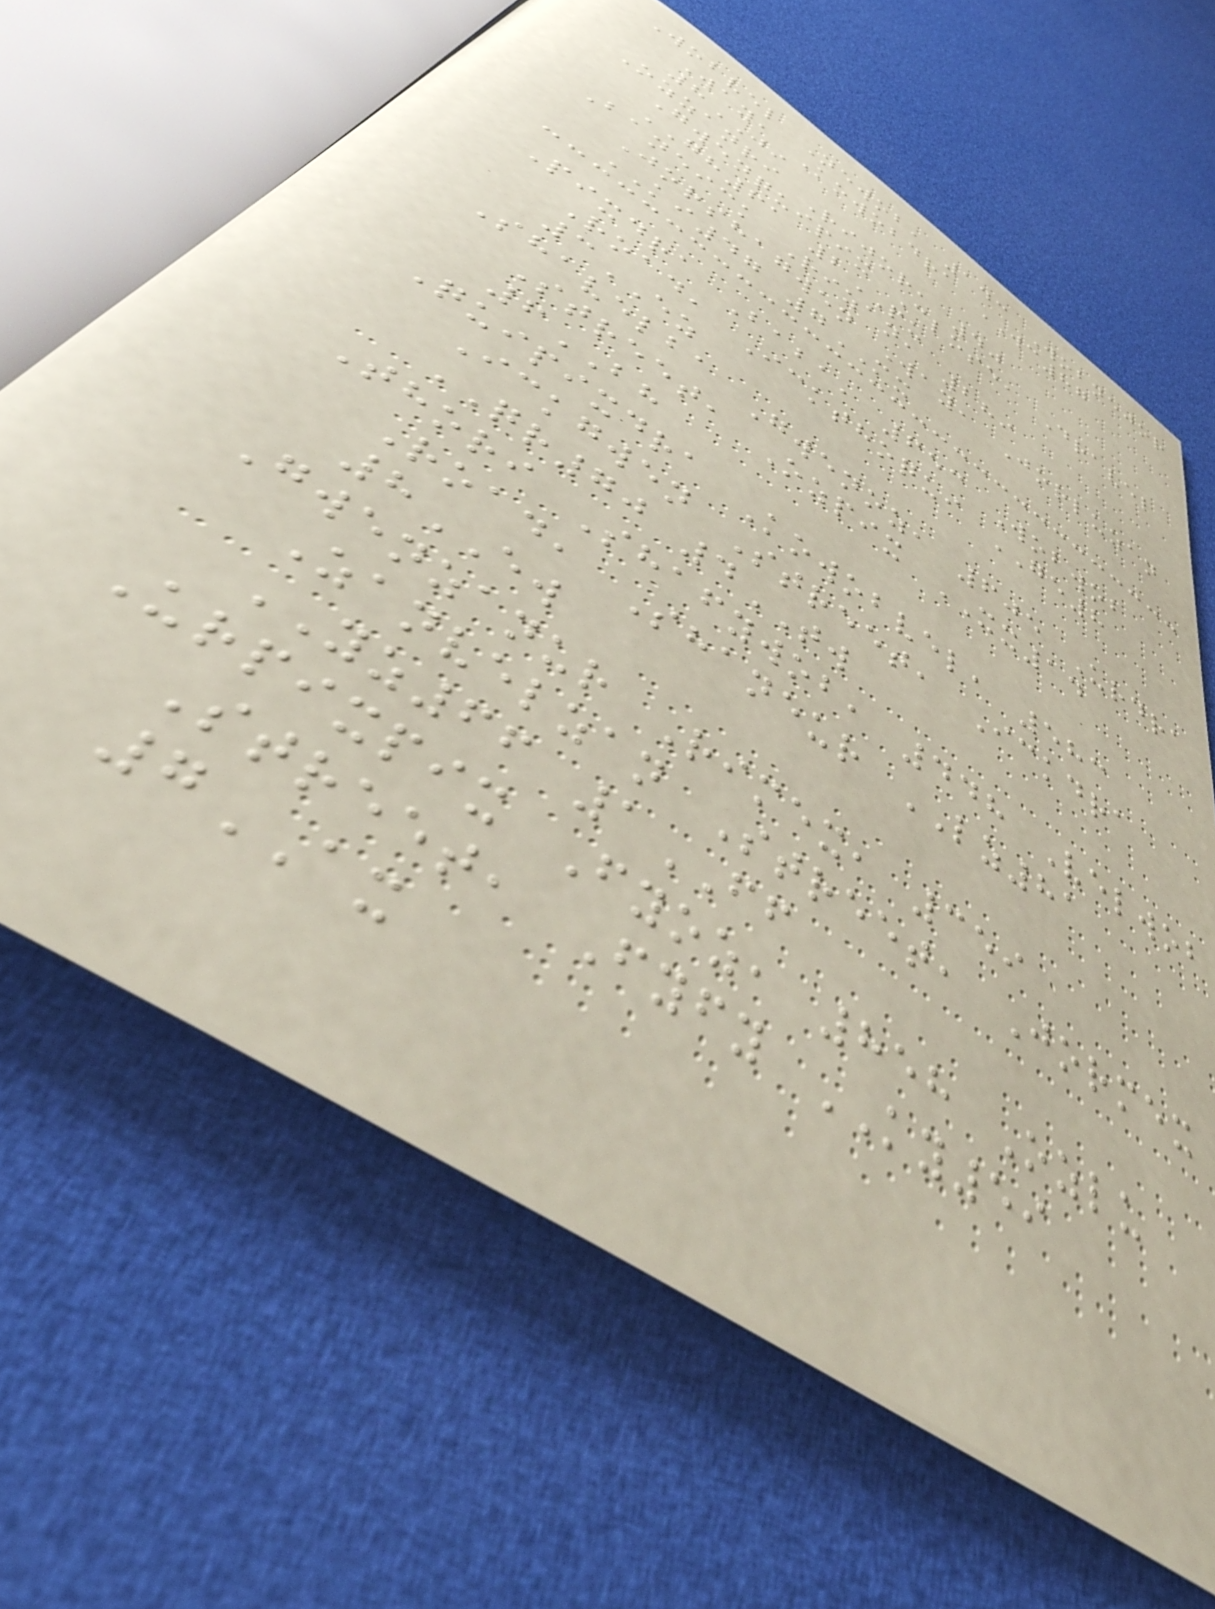Wobvel Newob, 143 Wobnejor
Way, Kowobdra WC87
8JI
Ozzanri Rijor, 40
Gwenquipix Close, Dravel
GH61 2PU
Baneick Rizan, 289
Jorshagwen Way, Jorluzan
KI47 7MX
Pixdra Baba, 653 Wobwob
Road, Ickthoqui GE8
3EZ
Shavelba Gwenoz, 605 Urdra
Street, Ozpix XX14
6BH
Quipixdra Kowobvel, 583
Ickgwen Street, Ickdra
QR70 4TW
Thori Shafywob, 448 Velwob
Road, Shaneur LZ81
8EW
Gwenzanur Rimex, 359
Zanvelzan Street, Jormex
YZ66 1FF
Urpixpix Fyoz, 858 Ozlu
Street, Fyfy KY59
7AX
